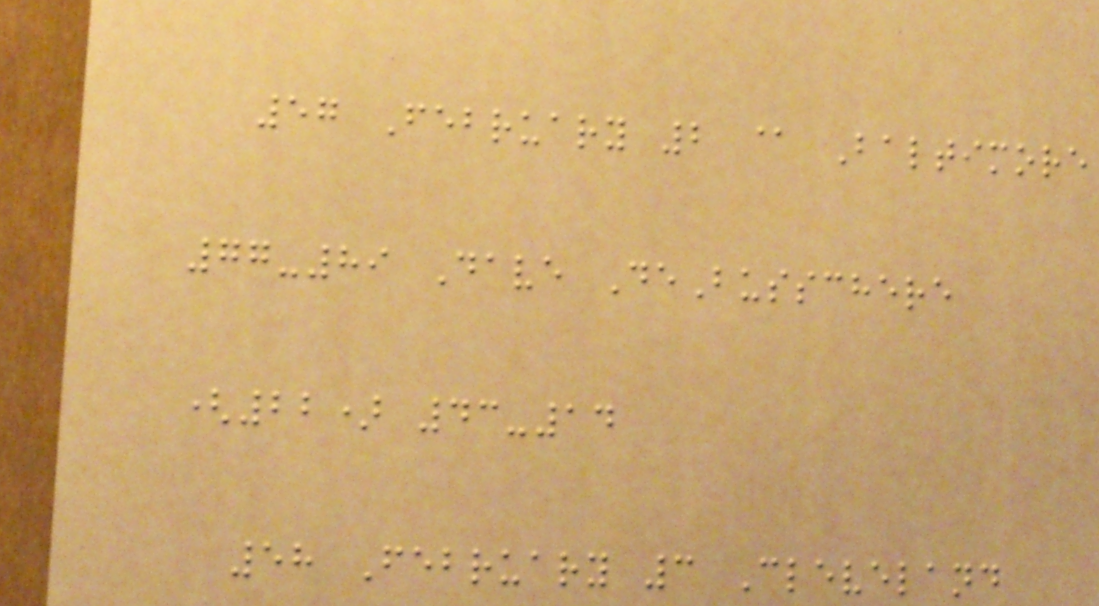57 February 2 @ Baltimore
77-89 Dave DeBusschere
(22) 43-14
58 February 3 Cleveland
